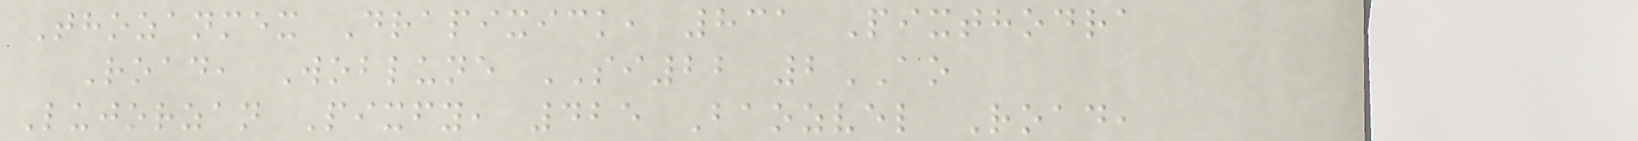Thozanmex Drapixick, 831 Pixthodra
Road, Woblune SI22 2AO
Lujorzan Pixfy, 425 Baozvel Road,
